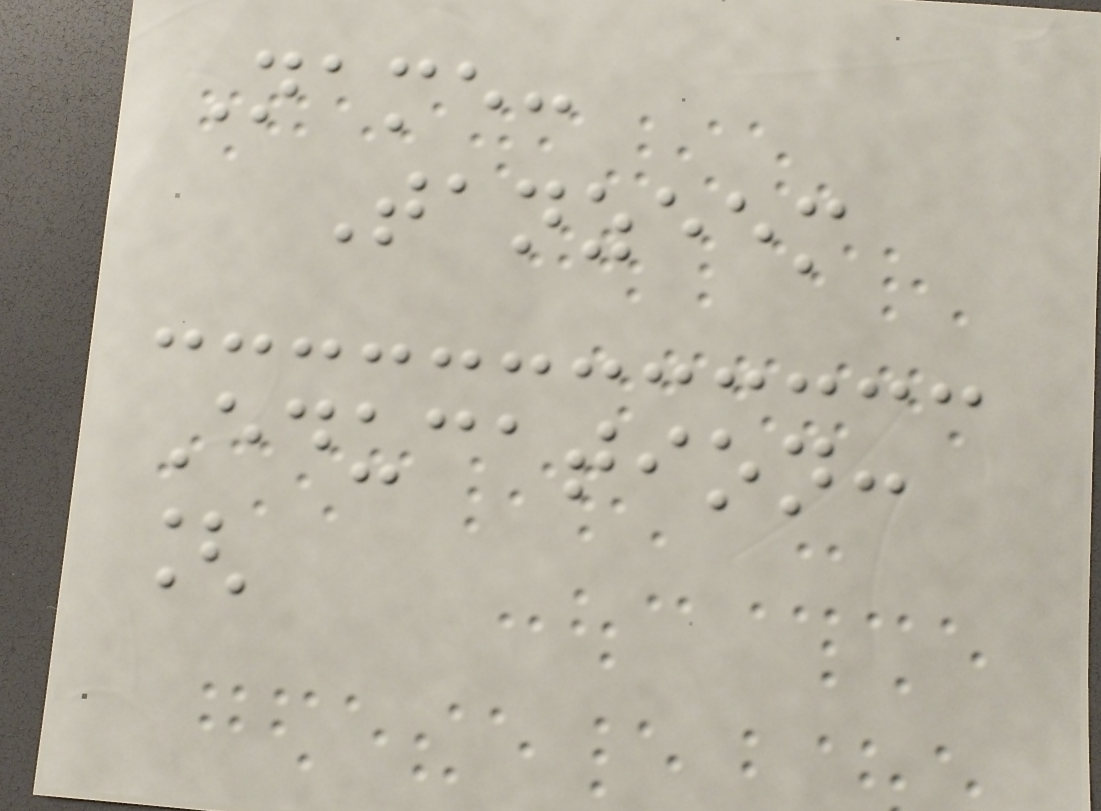Name:
Tanzeem
Education:
[
